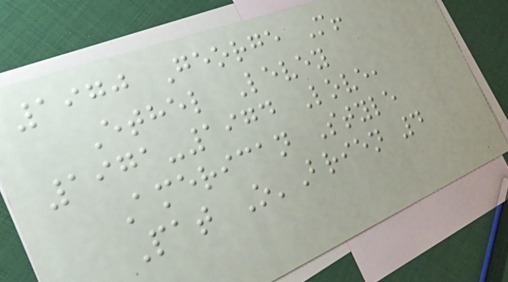1970 George M!
Ethel Levey
1971-1974 Love,
American Style
Pat O'Brien 4
